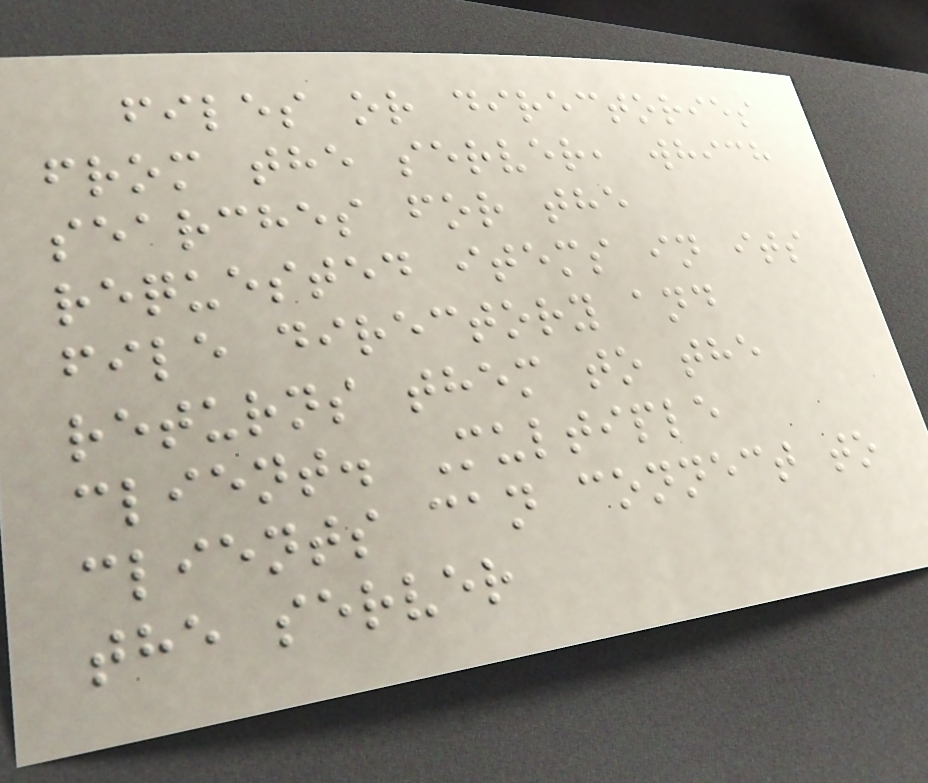files or directories
from the server, which
searches for the
requested items in its
file directory and
returns them to the
client. Multiple
clients can connect to
the server
